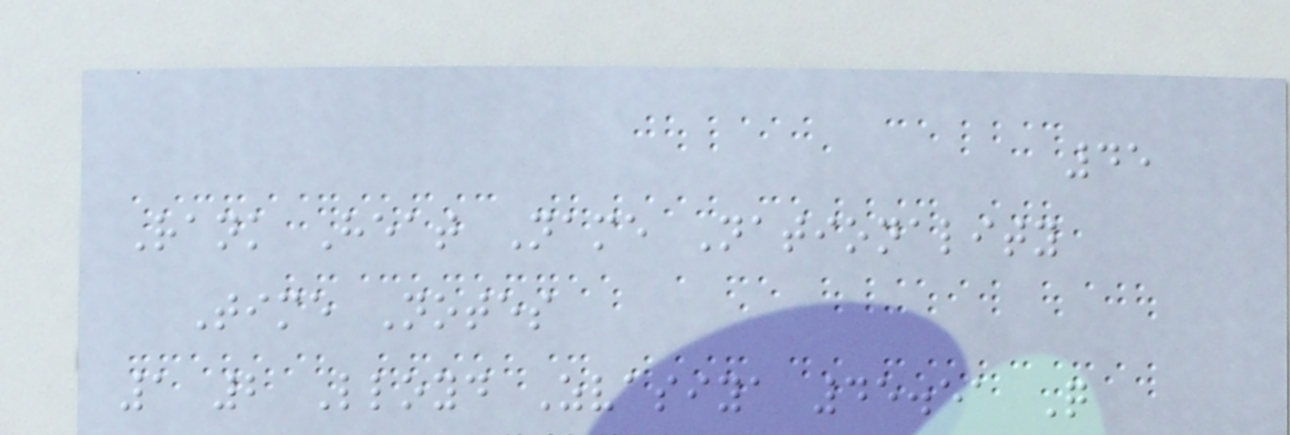45
Rank Heat Name Nationality
Time Notes
1 2 Lloyd Zvasiya 45.51 Q
